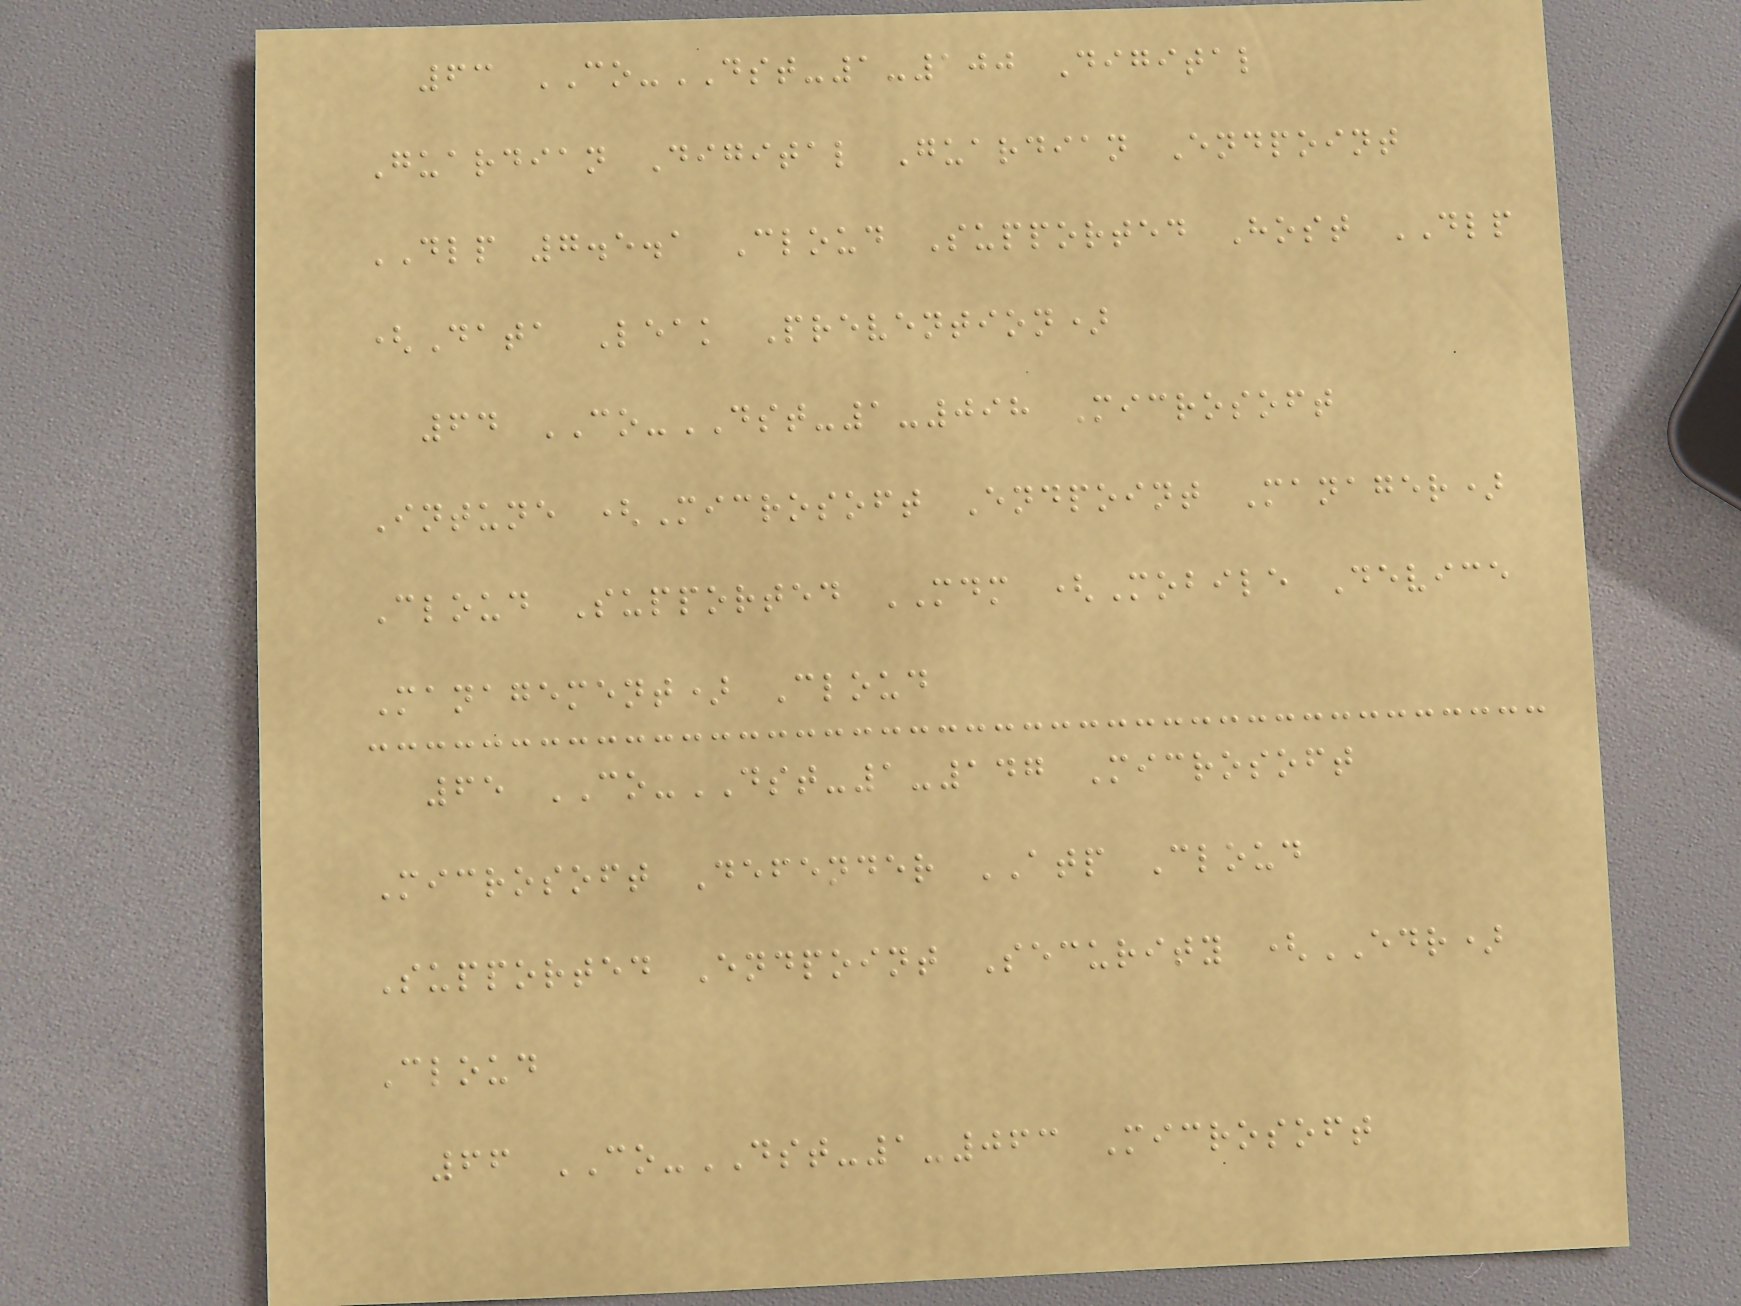63 CO-DST-1-100 Digital
Guardian Digital Guardian Endpoint
DLP 7.5.1 Cloud Supported Host DLP
(Data Leak Prevention)
64 CO-DST-1-098 Microsoft
Intune (Microsoft Endpoint Manager)
Cloud Supported MDM (Mobile Device
Management) Cloud
65 CO-DST-1-147 Microsoft
Microsoft Defender ATP Cloud
Supported Endpoint Security (EDR)
Cloud
66 CO-DST-1-063 Microsoft
